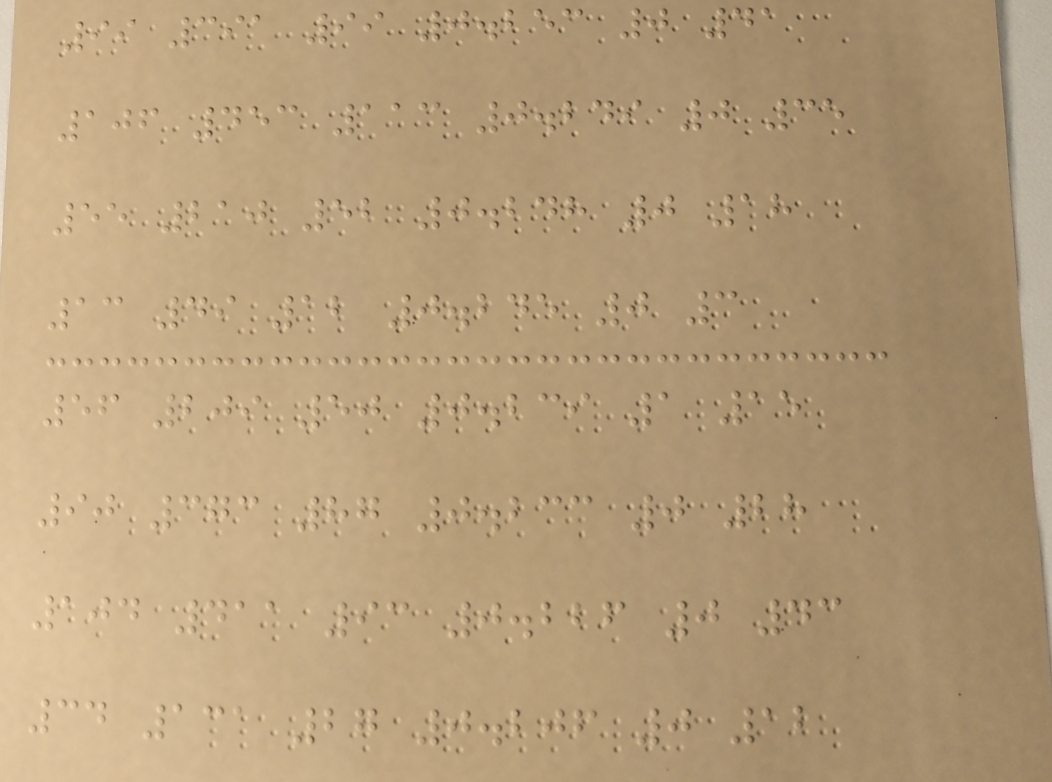99 391 99 0.253 0 41
106 453 113 0.249 0 35
55 210 52 0.248 0 18
13 49 12 0.245 0 3
56 209 50 0.239 1 15
90 373 87 0.233 0 28
104 411 93 0.226 0 43
34 131 27 0.206 0 12
